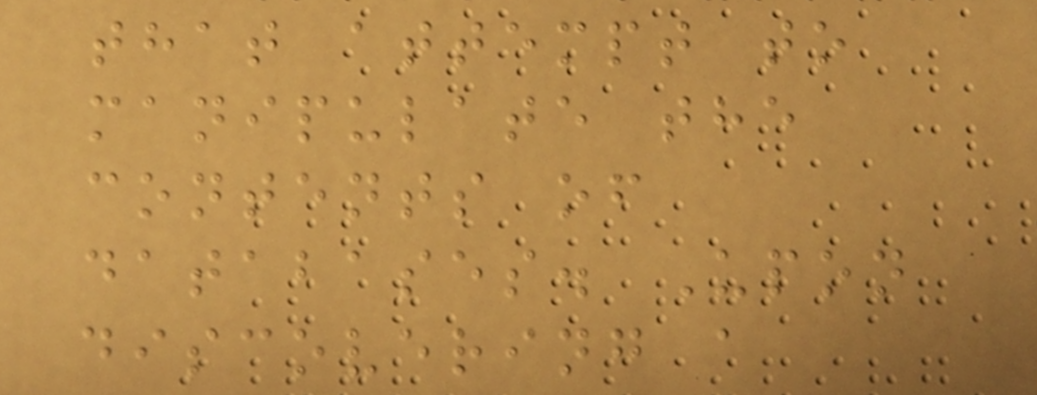that attempt to
manipulate the
contents of
databases. Upon
discovering a
